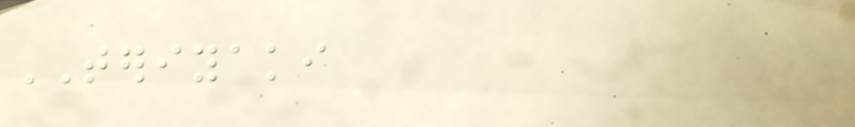TERIYAKI
